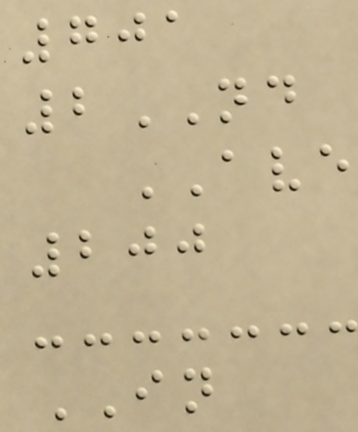701
2ND
AVE
200
IN
